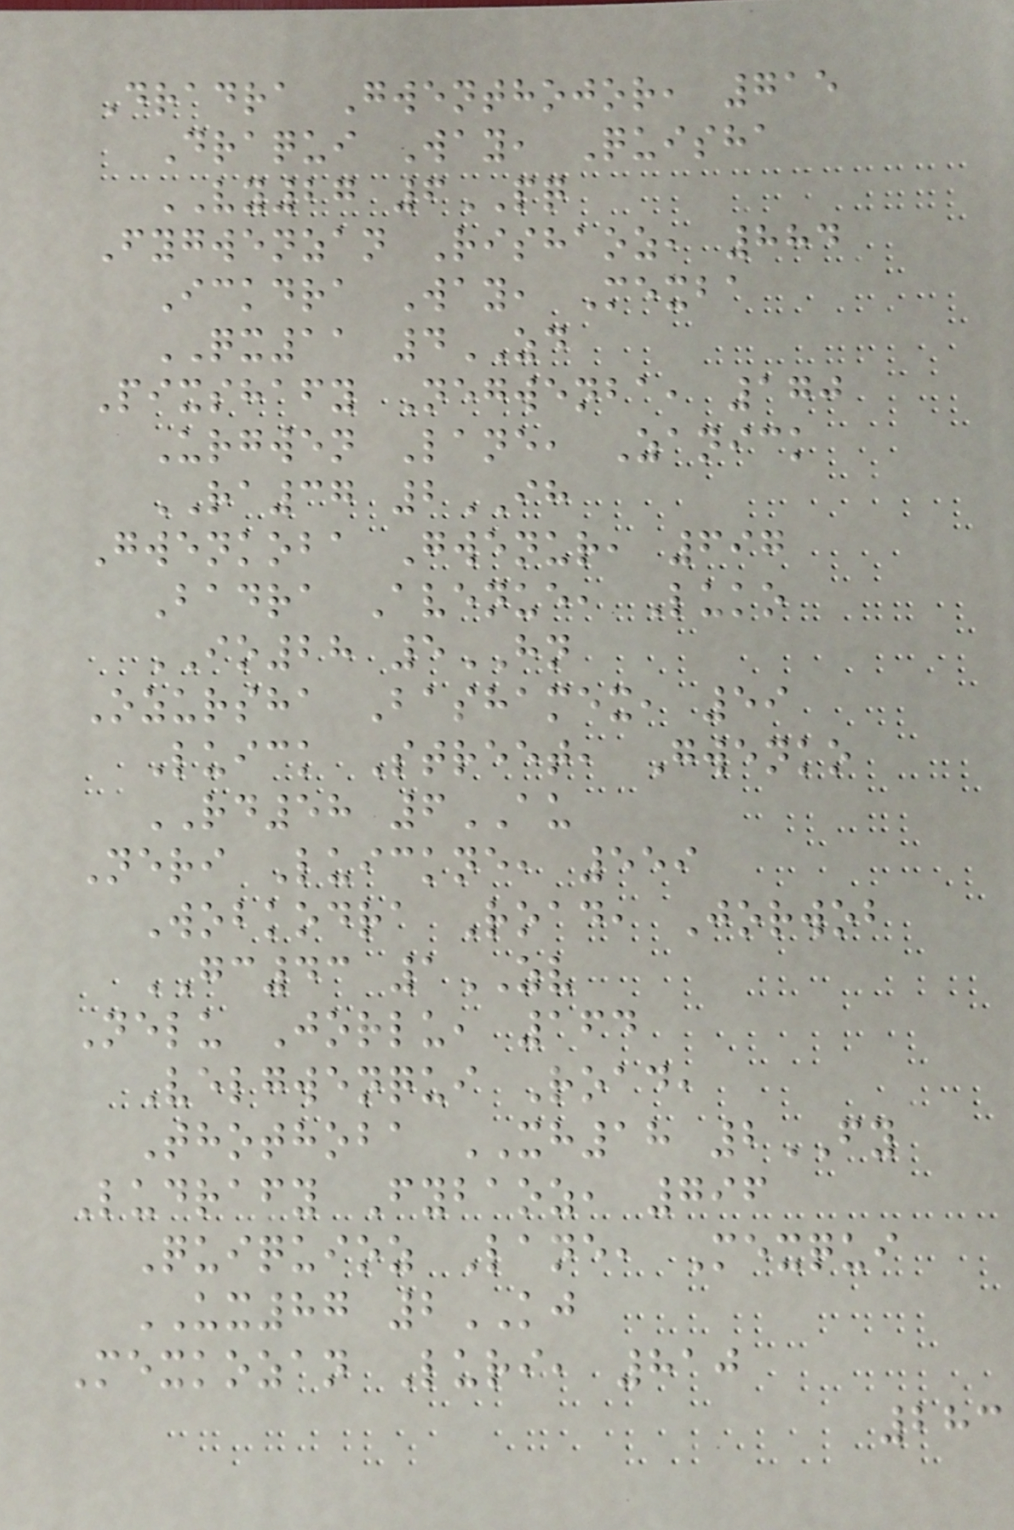Dradra Gwenthojor, 715
Draqui Way, Quisha
VY27 6PQ
Fygwenzan Rishaoz, 884
Ickdra Way, Mexba
QX11 4ZD
Pixshafy Negwenba, 170
Urgwen Lane, Zanick
RA37 2IH
Gwenkoba Gwenur, 697
Badra Avenue, Luko
IO28 5HN
Ozursha Bashamex, 59
Luick Street, Gwenko
RD58 6AU
Neri Luickne, 559
Wobkodra Road, Jorwob
GC43 1ZV
Nelu Jorlu, 164
Velgwenqui Road,
Thothoba XH18 2FY
Ludrafy Fybaoz, 796
Quiquioz Lane, Mexqui
UX87 2KJ
Mexkozan Luri, 810
283
